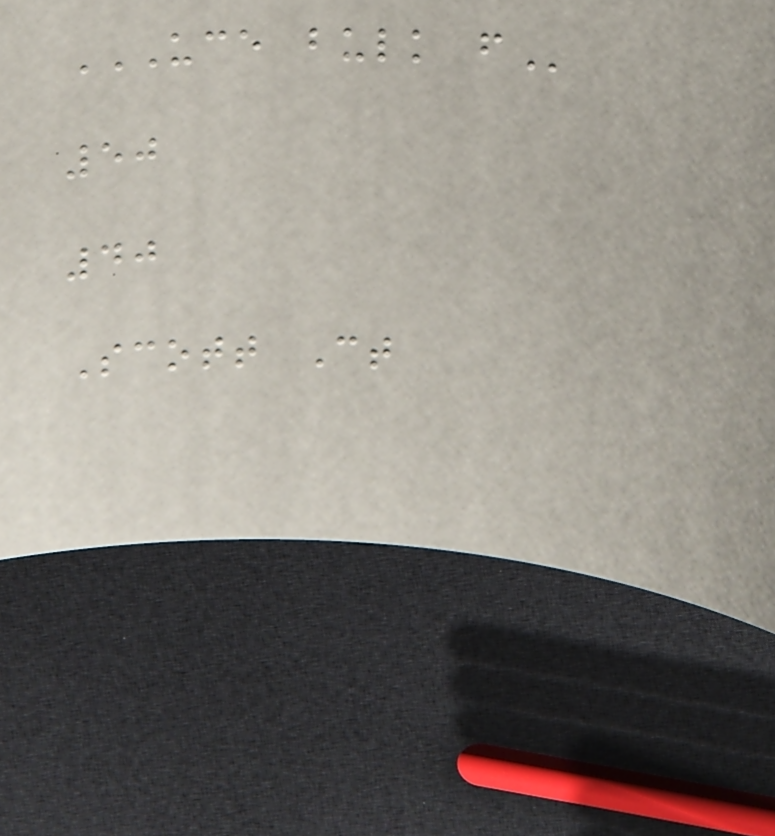UCE BULK F
50
40
Scott Ct
